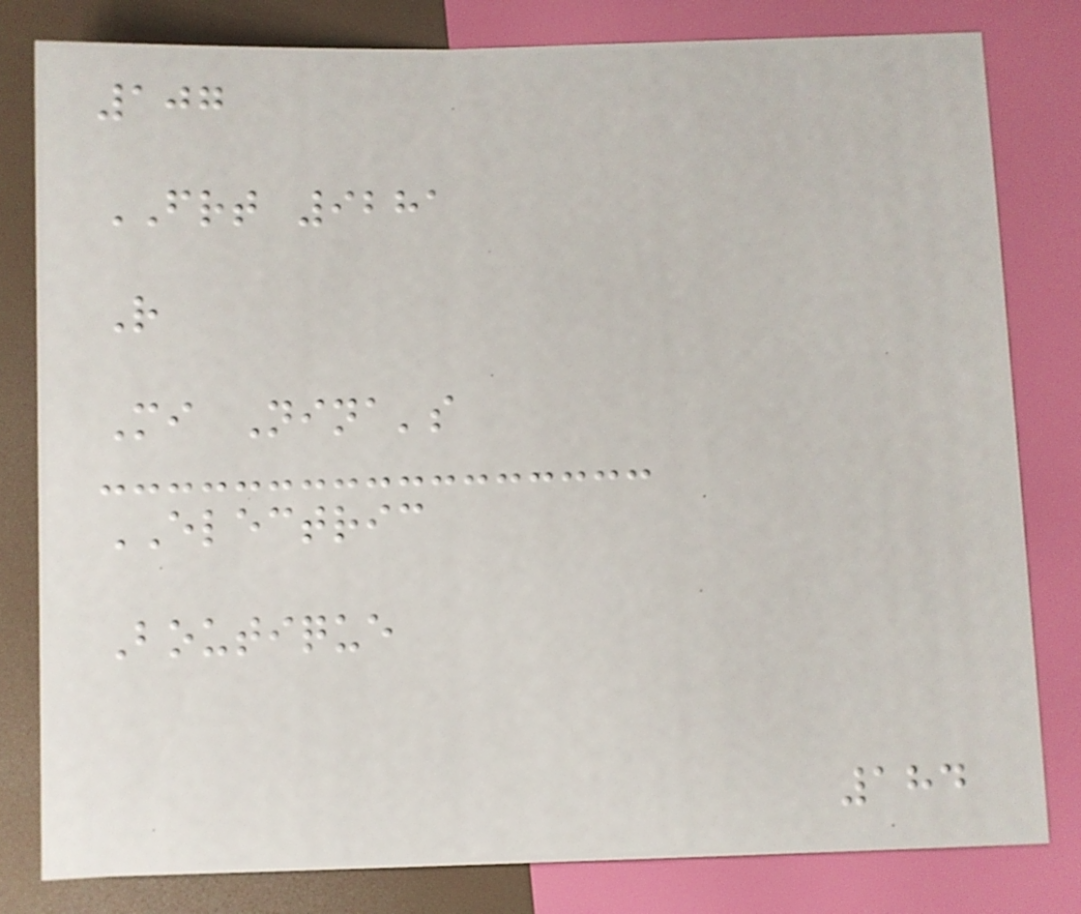107
FRT 9281
R
Mi Nina's
ELECTRIC
Boutique
184
